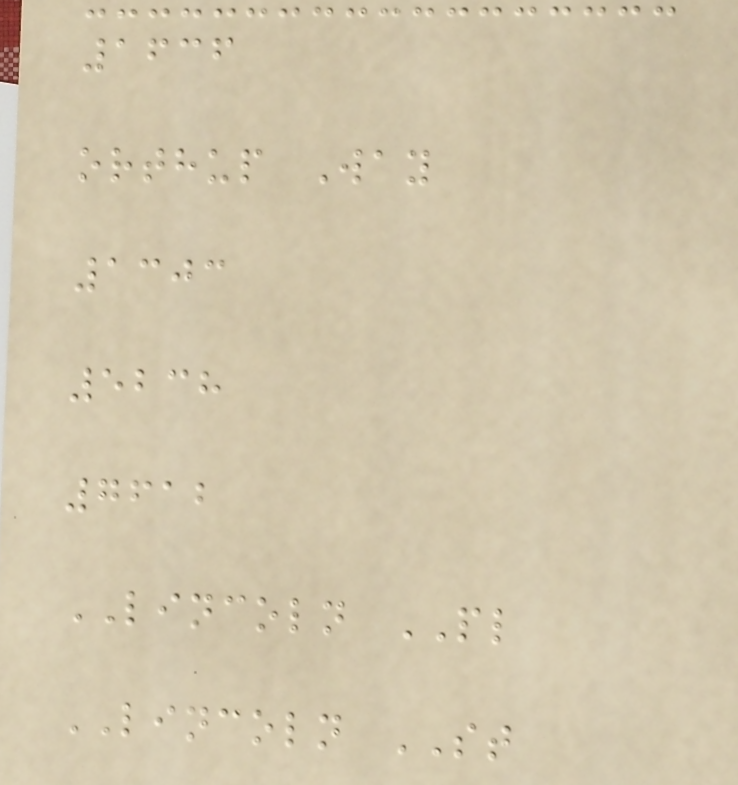1636
orthup Way
1303
5238
7612
LINCOLN PL
LINCOLN ST
